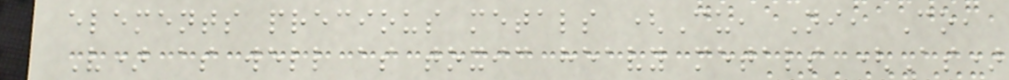elements precious metals (Cu, Ni, Co,
V) as well as toxic heavy metals (As)
